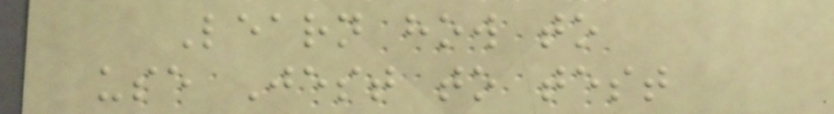Learn how to
use Jest to test
